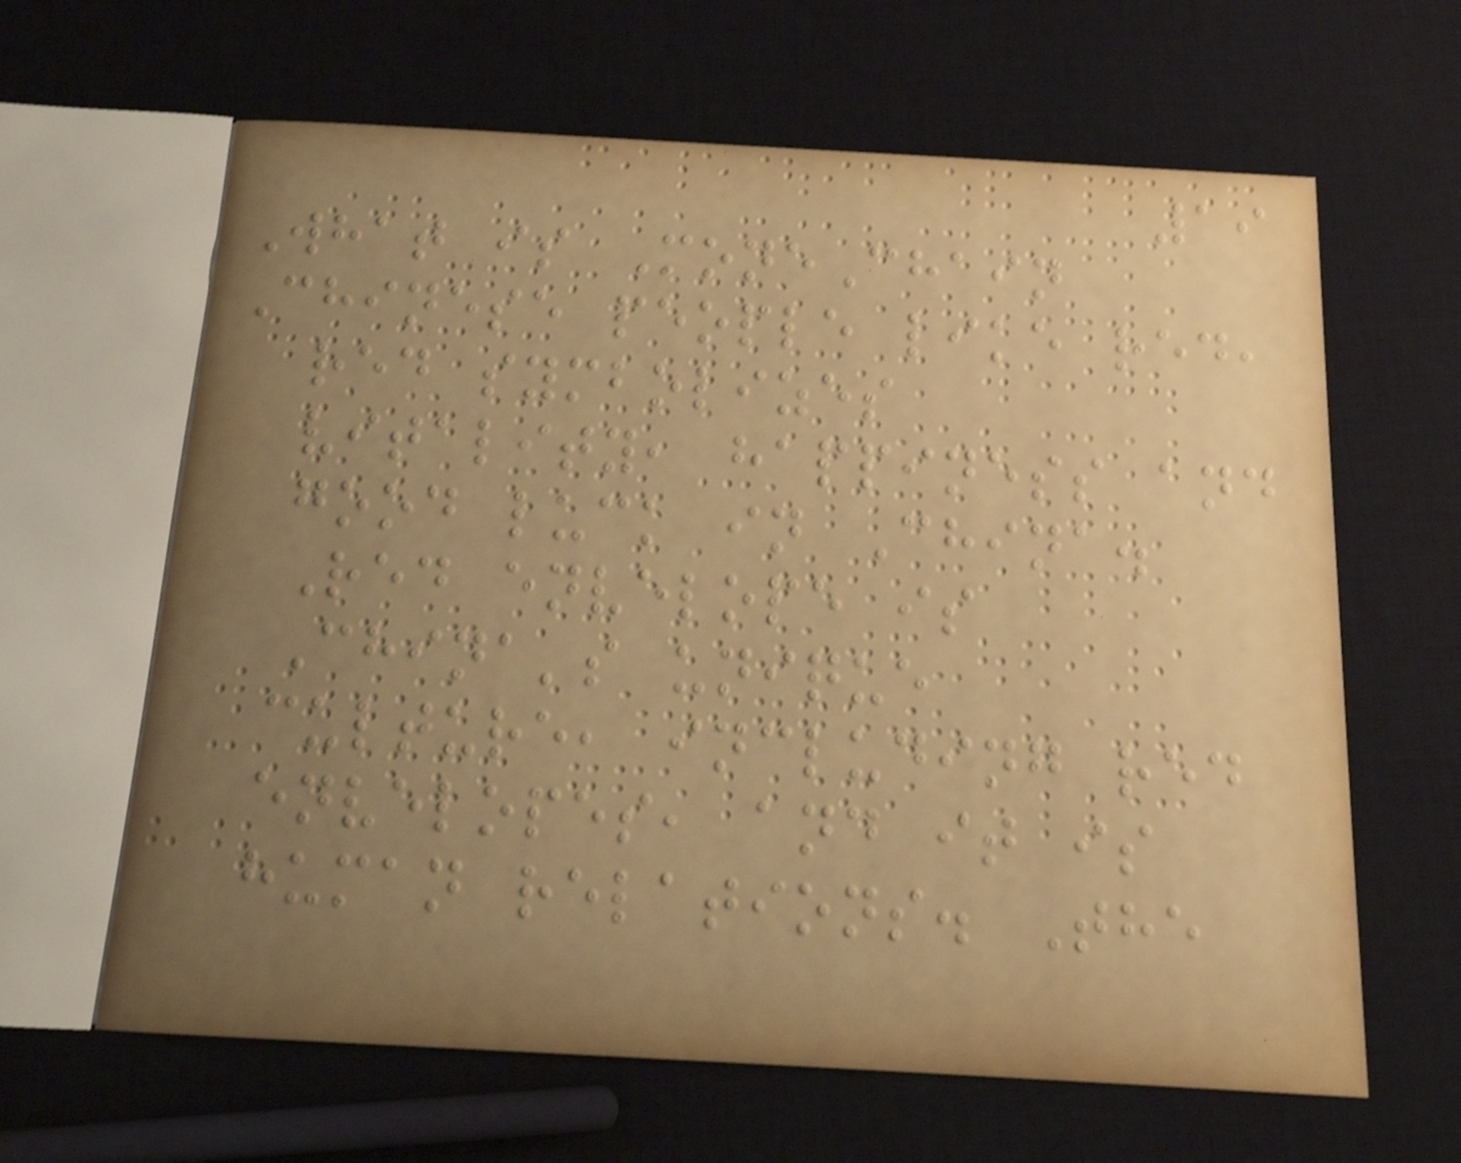19
What is MoneChain
Chinese people like red,
red symbolizes
vitality, happiness and
good luck in China.
Red envelope is
China's unique
culture, including red
envelopes, and it is
human relations. The
